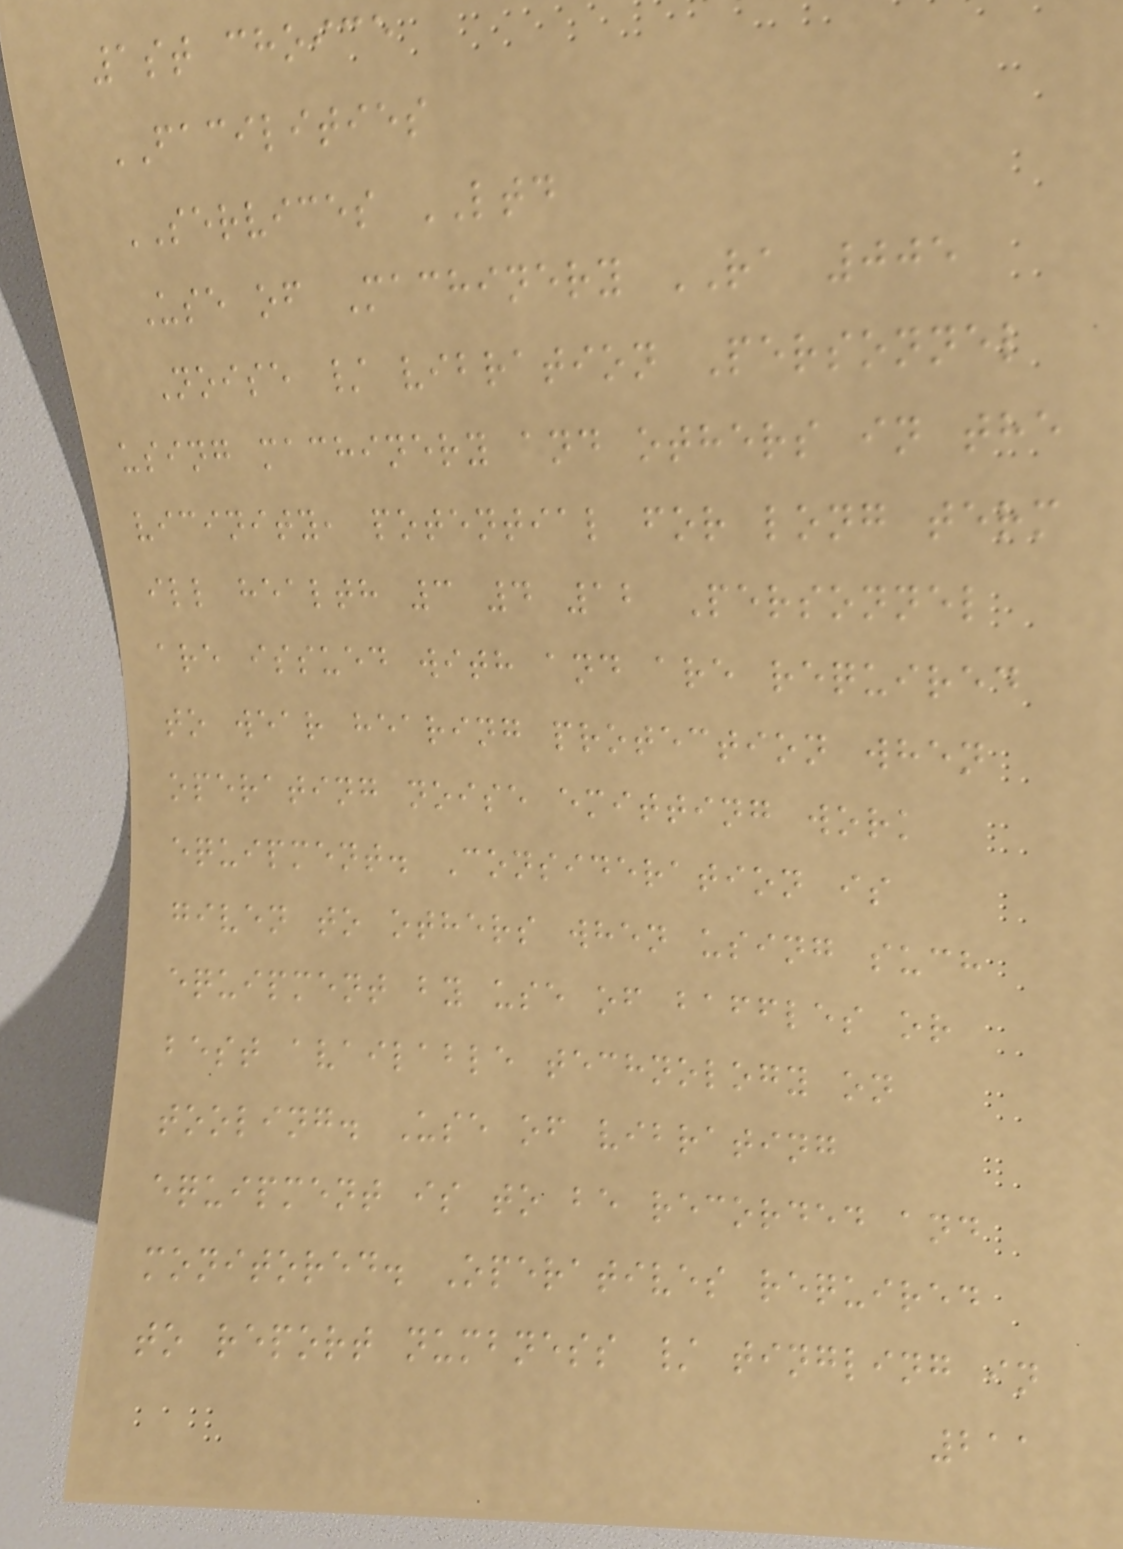1st choice
FACILITIES
SERVICES LTD
Use of Machinery RA 005
Noise / vibration Personnel
using machinery and others in the
vicinity, potential for long term
ill health 3 4 12 Personnel
are issued with and are required
to wear hearing protection when
operating noise emitting work
equipment. Consideration is
given to others when using such
equipment by use of baffles or
best available technology on
tooling. Use of vibrating
equipment is to be recorded and
monitored. Operatives required
to report numbness / tingling in
211
